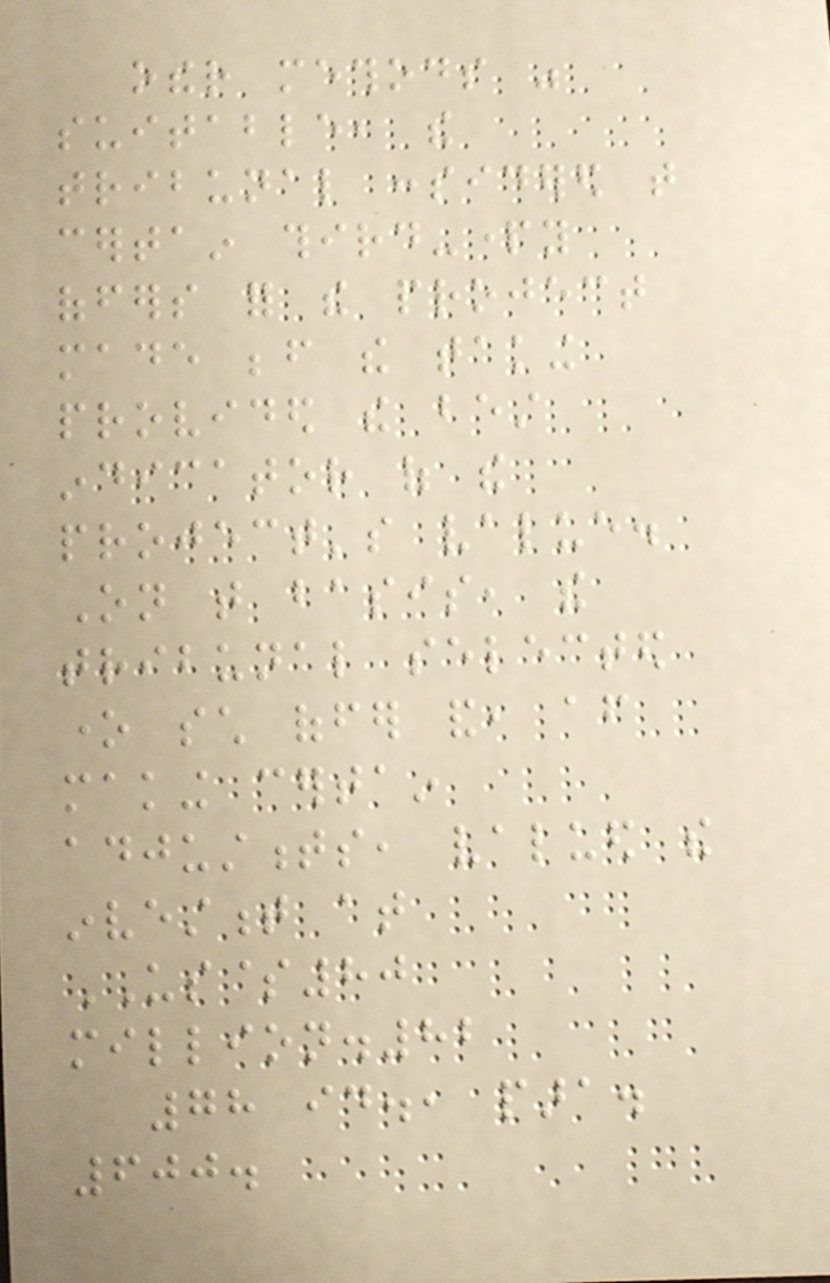other methods was
suitable, the
tribunal considered that
certain third-party
offers for the project
made before the taking
provided the best
indicator of the
project's value.
On that basis, the
tribunal selected
one such offer and, after
making certain
adjustments, valued the
investment at
US$80
million.82
78 id., para.
600.
